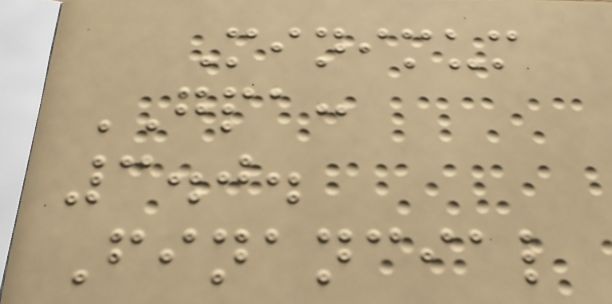Minimum
GPA:
3.0.
Financial
